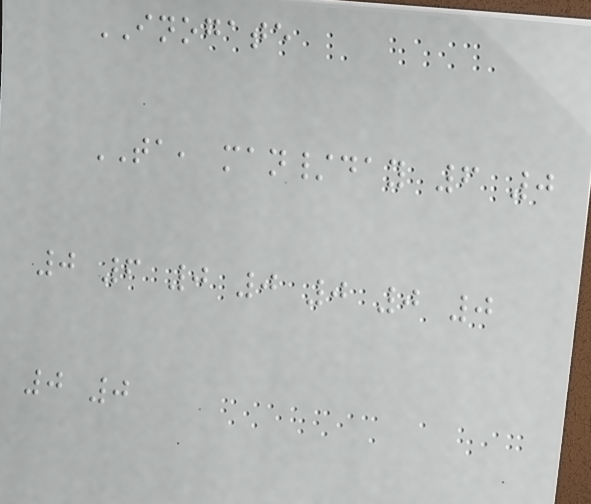INOGATE
TA, man/day 6 0
0 6 0 0 0 0 0
0 0
